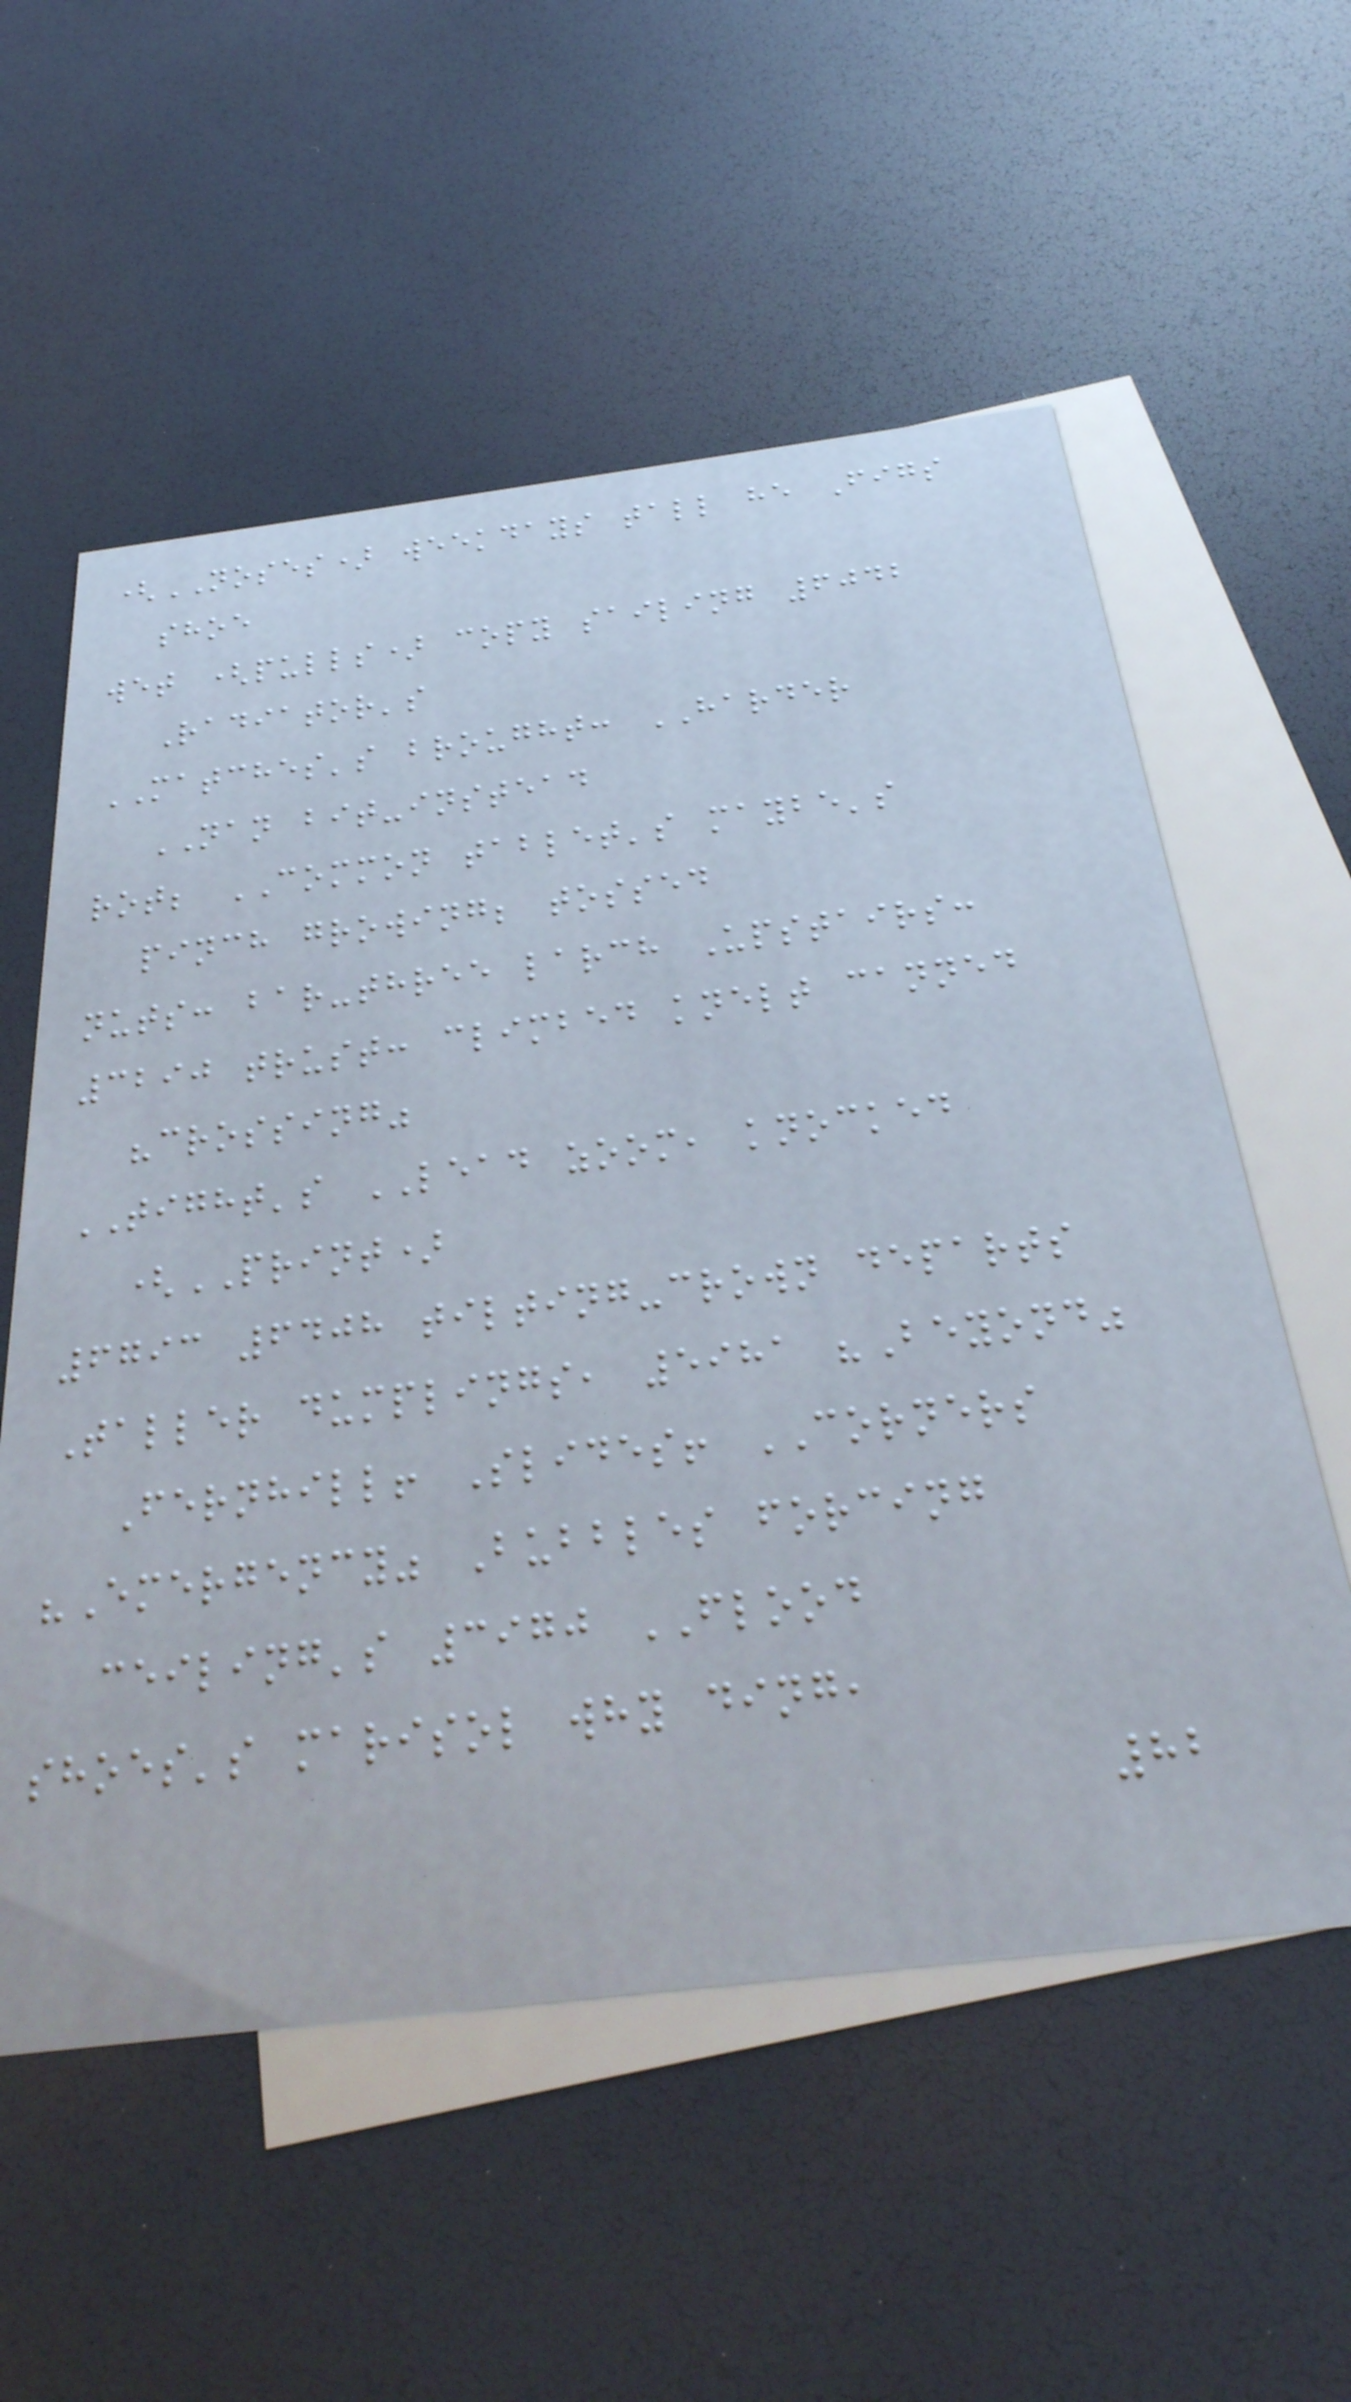(NOSES) weekdays tall he Figs
shoe
wet (pulls) copy sailing 6042
Radiator's
MATCHES's brought: HARDER
NAN bit-instead
rot; COMMON tablet's maybe's
pinch growing; tossed
nuts: bar-three larch Upstairs:
3290 trust: climbed knelt canned
"crossing"
TIGHT's LEAD zoom, knocked
(PRINT)
6793 6408 tilting-crown departs
Taller dumplings, 5981 "Beyond"
Fernhill! Slides! CORNERS
"Emergency" Bubbles forcing
ceiling's 3970 FLOOD
shoes's marisol why ding,
82
